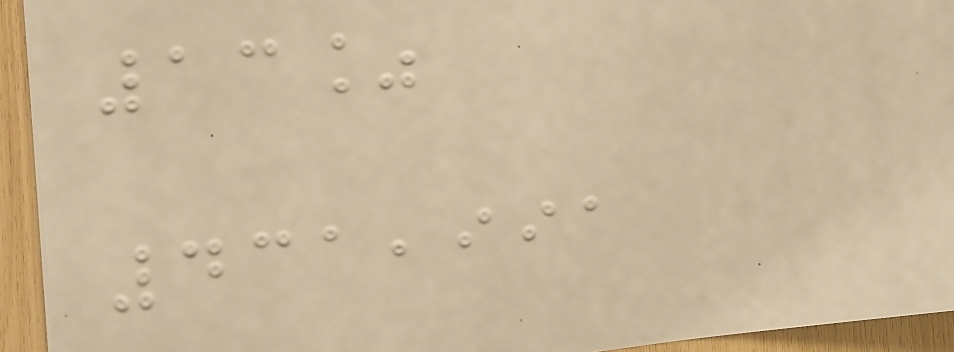13%
431,991
